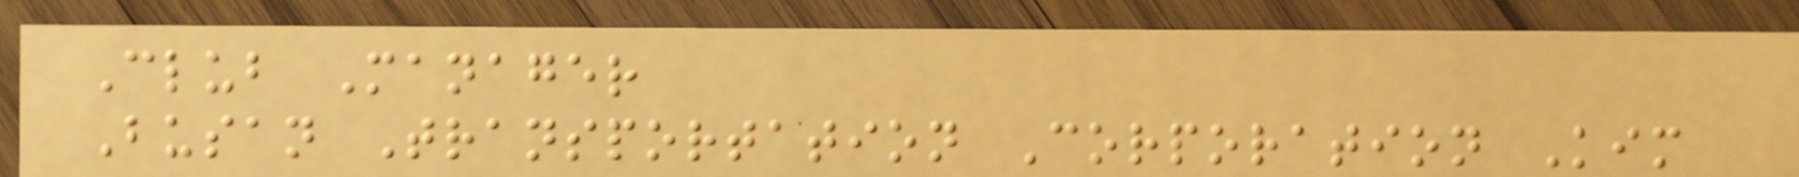Club Manager
Busan Transportation Corporation Kim
